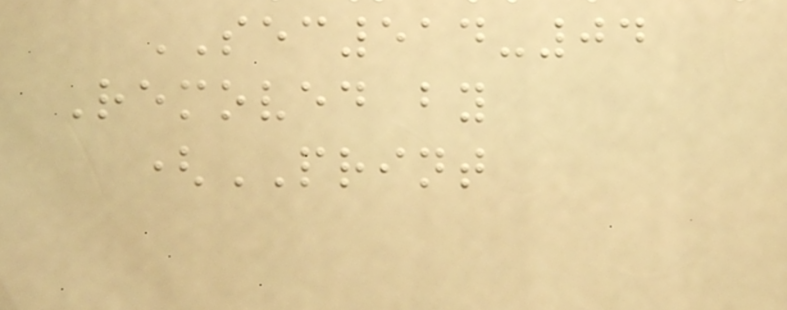SEC514-04
Removed by
(PRINT
